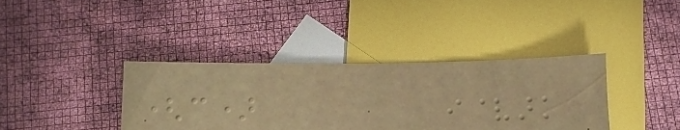(c)
